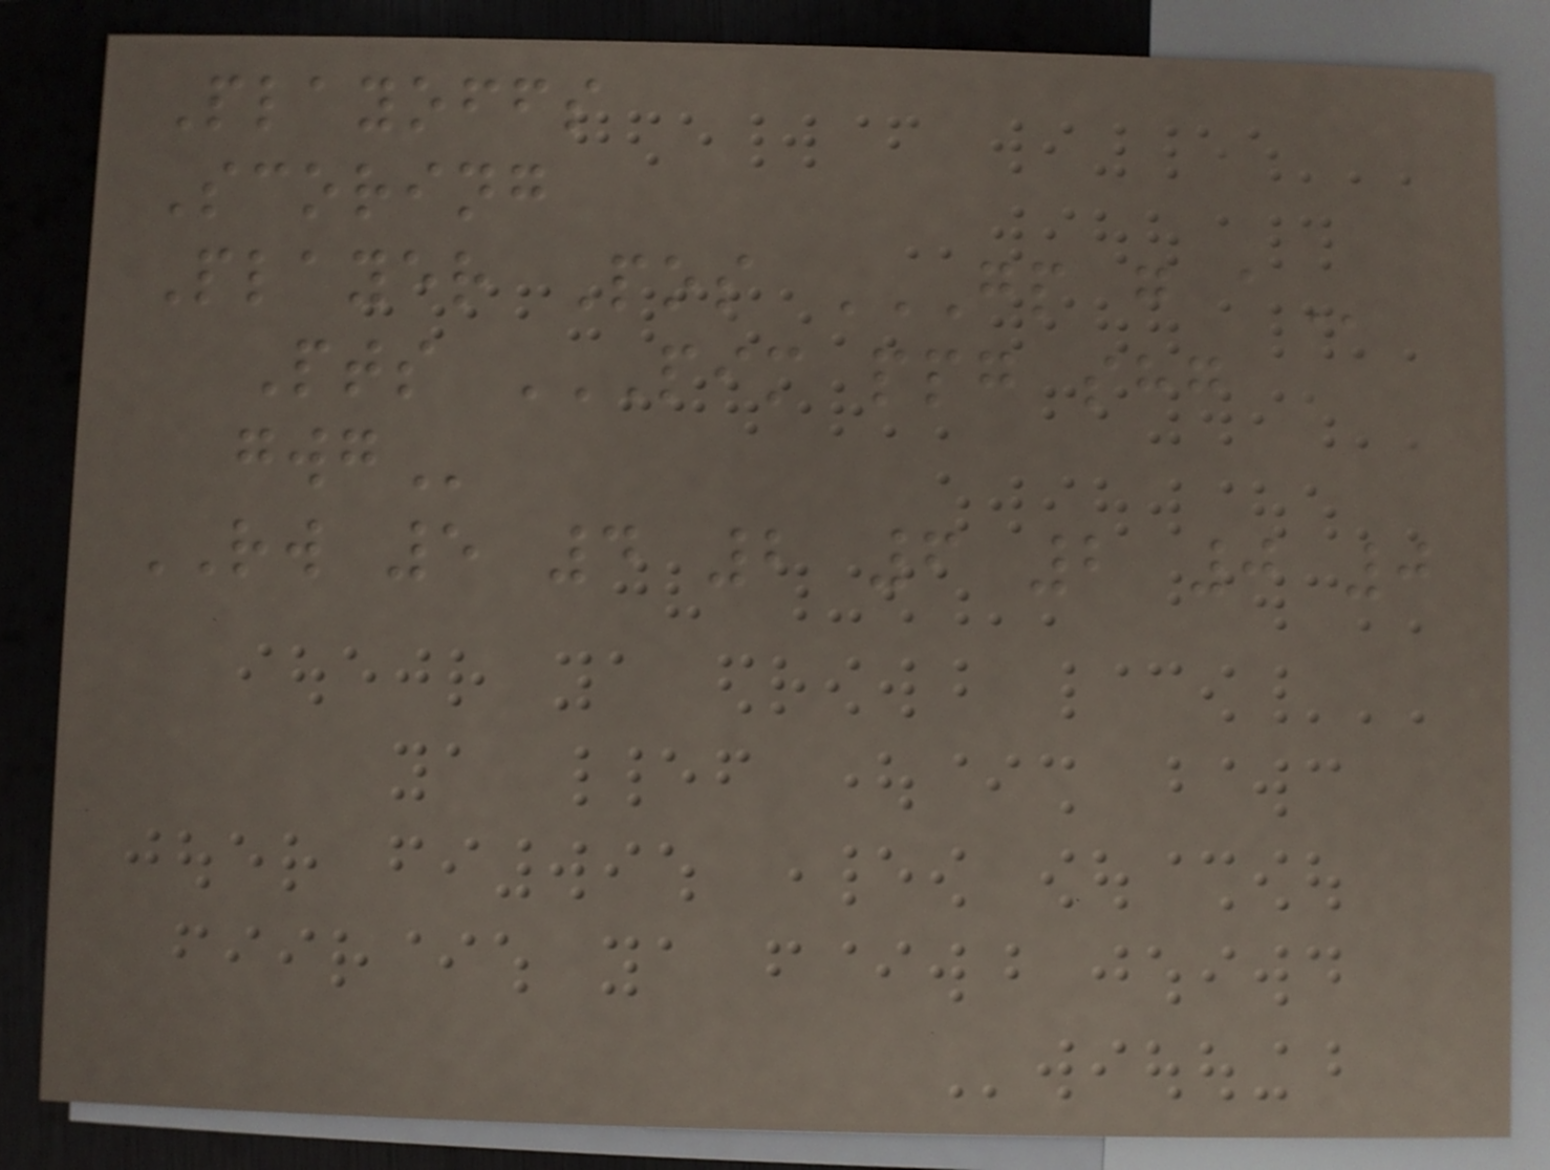Playoffs
Scoring
Player Pos GP G A
Pts PIM PPG SHG
GWG
RW 5 4 2 6 2 0 0
